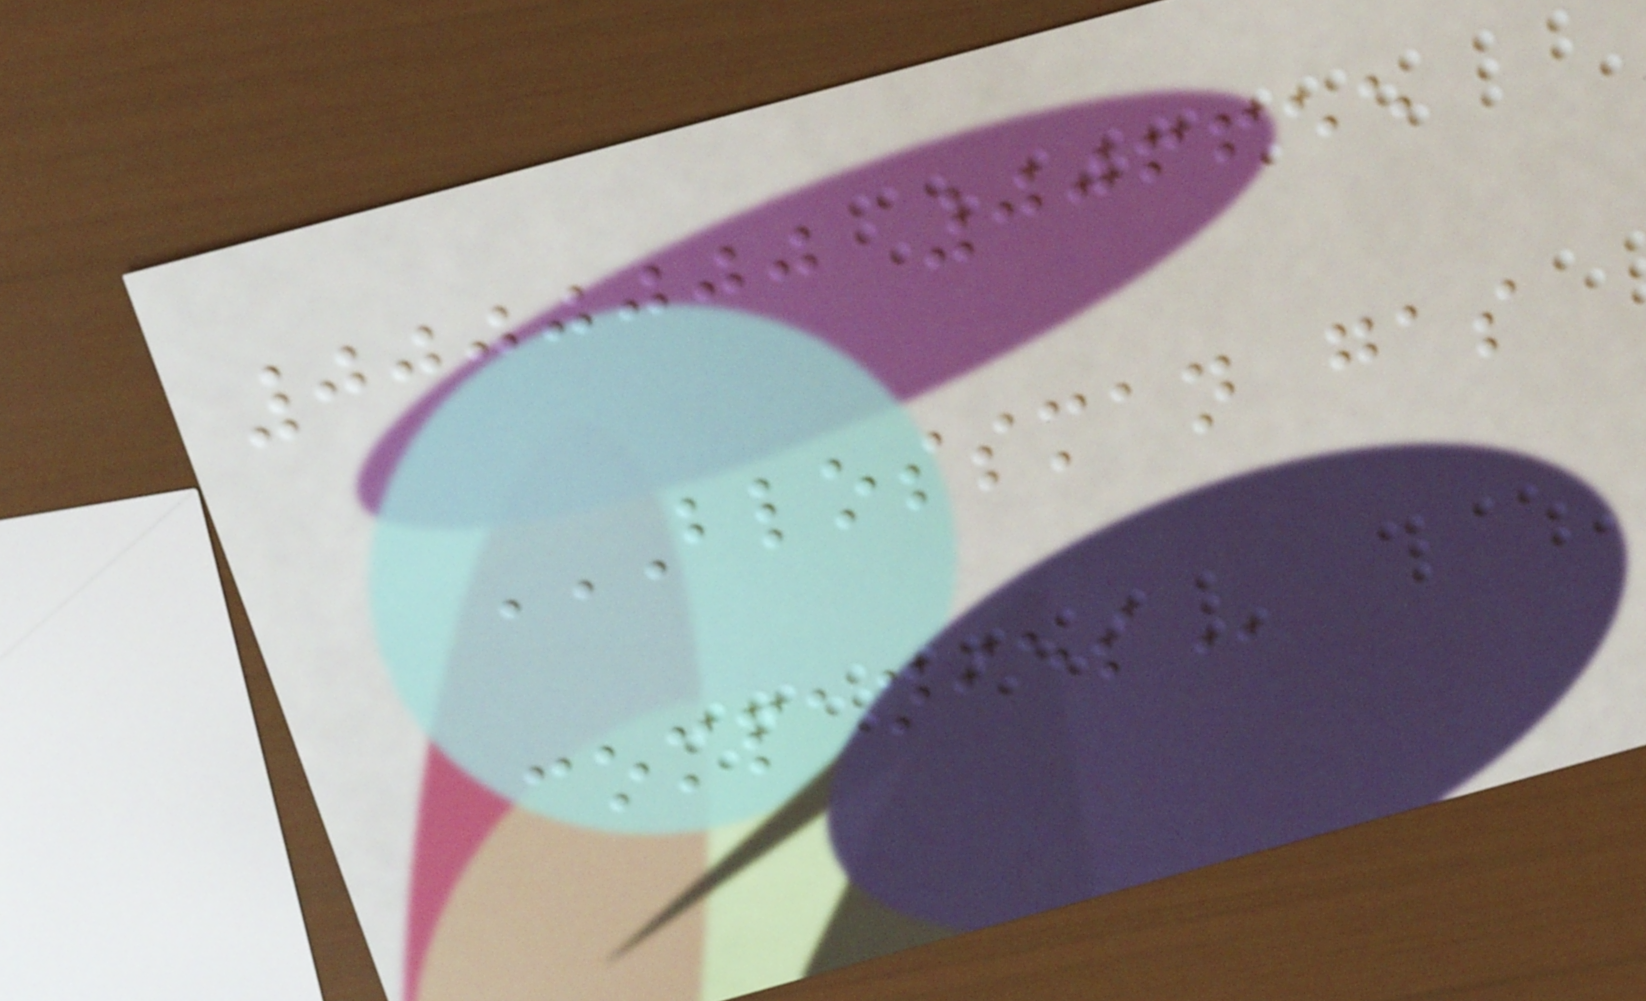0000000 006655
BLOSSMAN GAS
COMPANIES
